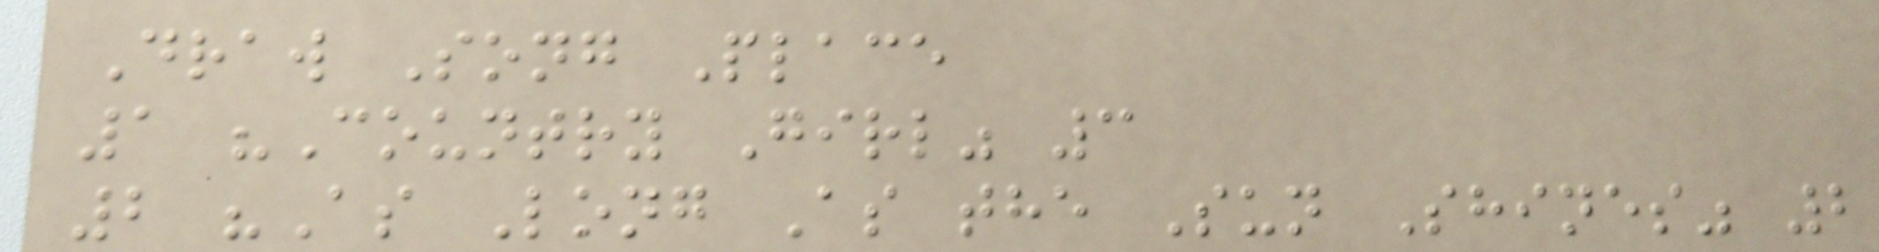Draw Song Place
1 "Country Girl" 3
2 "As Long As the Sun Shines" 2
